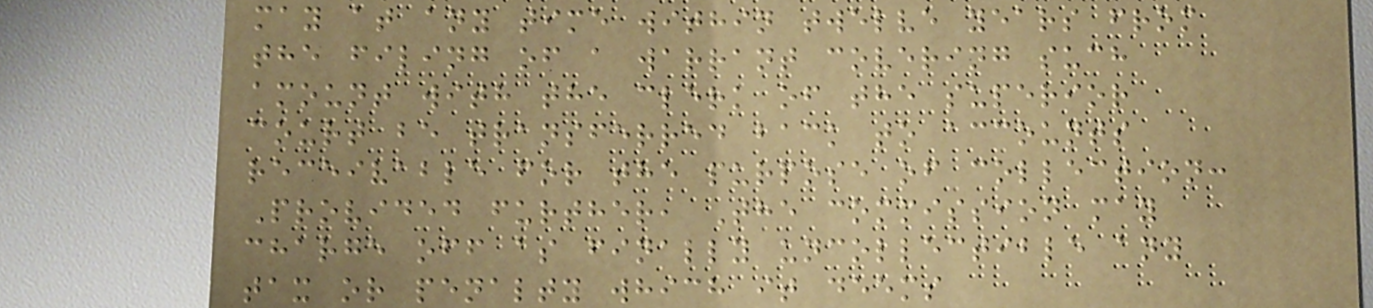may at any time within twelve years from
the filing of a warrant covering such
amount with the clerk of the superior
court be transferred back to accounts
receivable for the purpose of collection:
Provided further, The commission may
charge off as finally uncollectible any
tax or penalty which it deems
